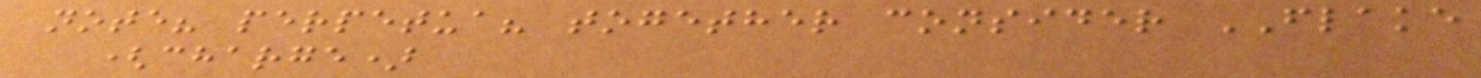note? perpetua? together consider FLAKE
(charge)
